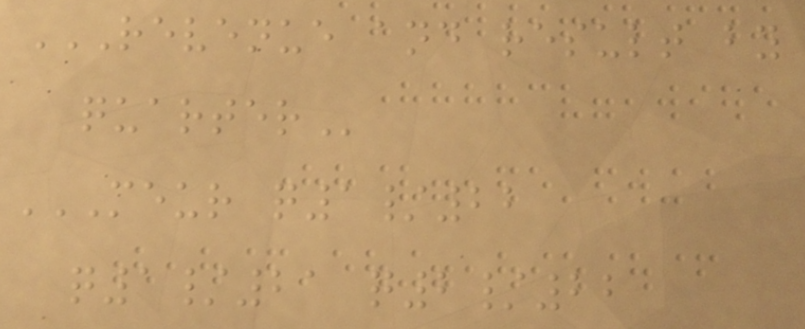REVENUE AND RESULT BY
QUARTER
MEUR Q1/22
Q1/21 Q2/22
